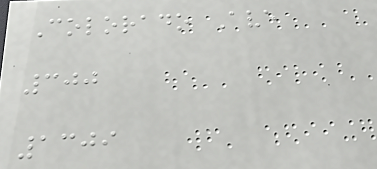Colorado Ave
300
1309
